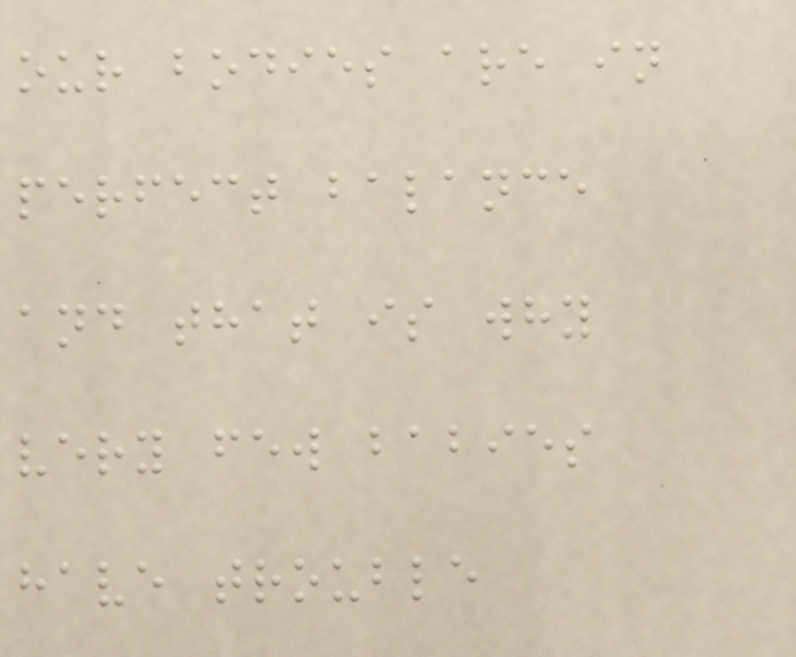our bodies are in
perfect balance
and that is why
very few babies
have trouble
